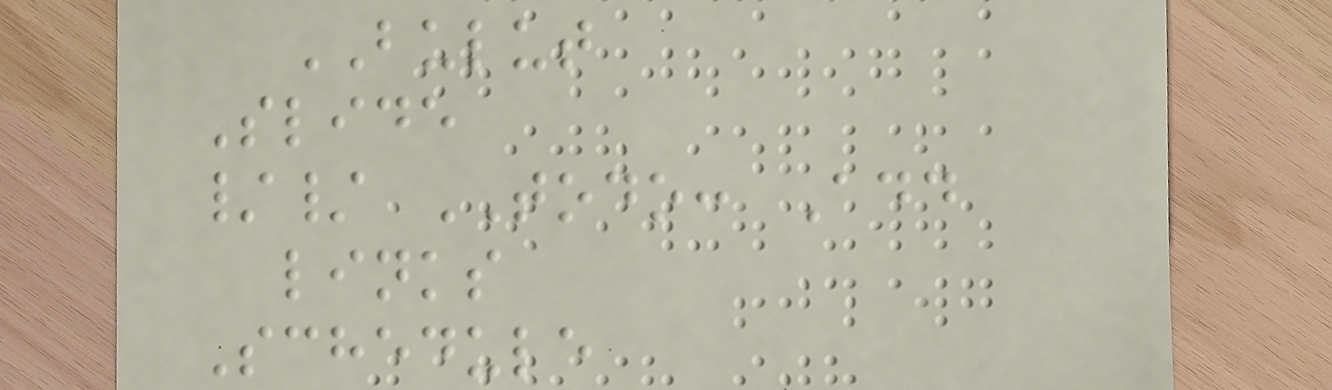BULUT
Slide
// TODO: Add
links
Schedule
